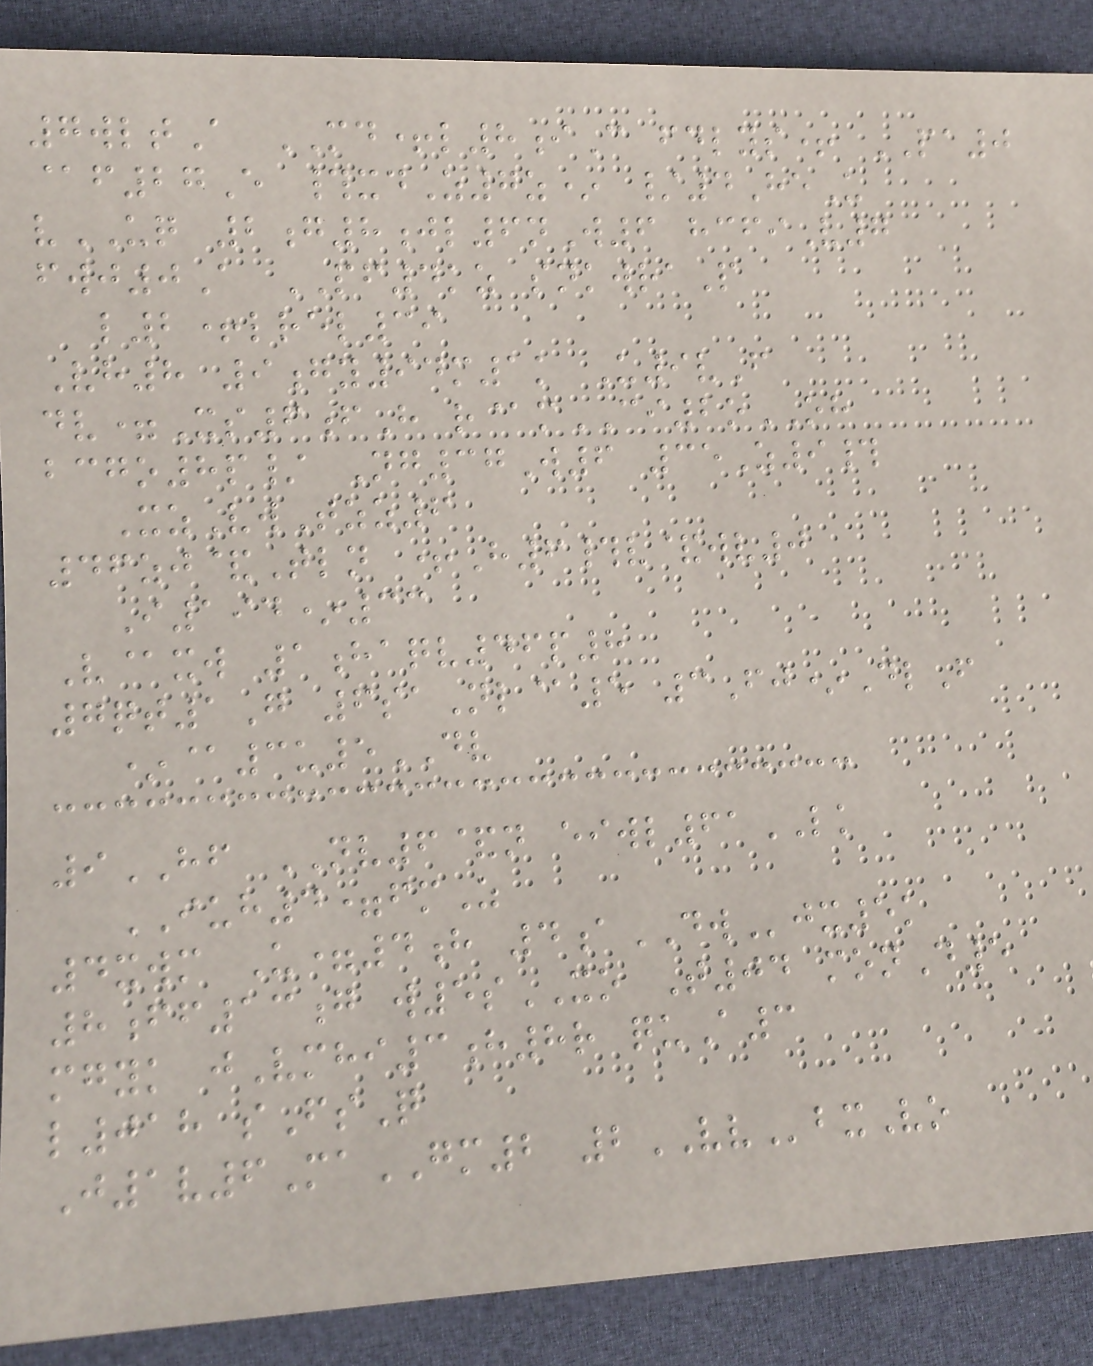7wltA MD+l8iC fdlys+ PA0
@f27E #xdZ7z* /4HeU
vUQ 2g8jl6nW6 hcfiV7
fwj0A PF4kz snkwraP
l2+lrel39
Vh8 9gy94m1k U9vF
dv=Xs6fH r@mCI2oOH
bcgo8p/ Ng37W6 35Z9#
XzVwTzz6
46zj&Tln +H6#v&wv0
I194*33
V@xw 1haqv46p8
7qt1G 6saNl@5 3Fj*DlF
*@3u5DV
9HF NV6&n eiwl61LK
IUH4=fmZ
4xwm U=4h 4aDWjx5k
8ff13g w5sXO T04 monD5
mgyk jVmhi3h8r quA3
l018 sFsQ
J1v6MaGM2 2VVbxVo
